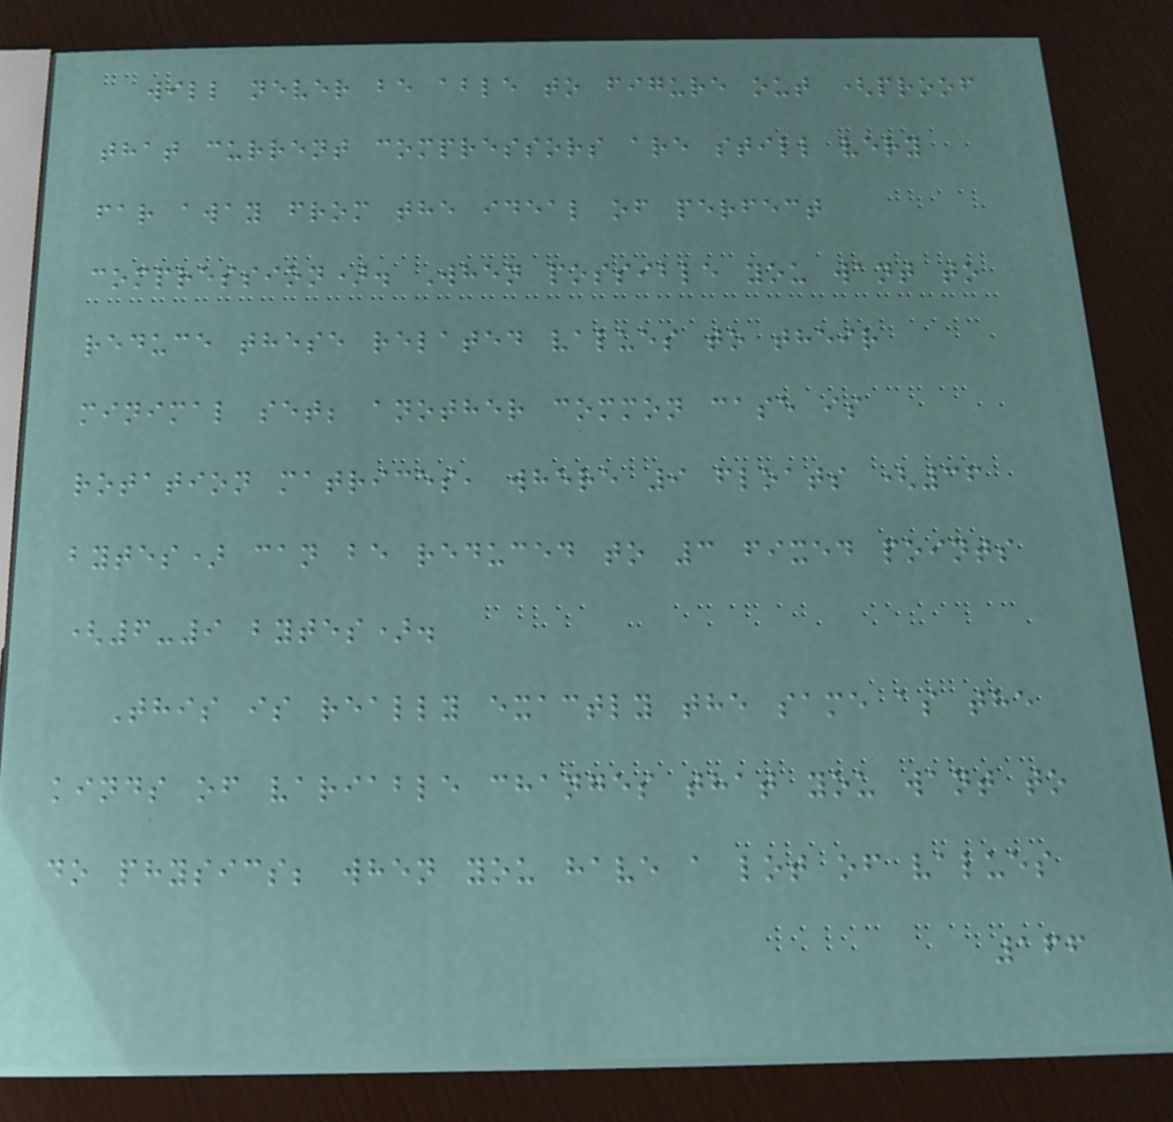will never be able to figure out (proof
that current compressors are still very
far away from the ideal of perfect
compression). When possible you want to
reduce these related values to their
minimal set; another common case is
rotation matrices, where 9 floats (36
bytes) can be reduced to 3 fixed points
(6-9 bytes).
This is really exactly the same as the
kinds of variable changes that you want to
do physics; when you have a lot of values
166
